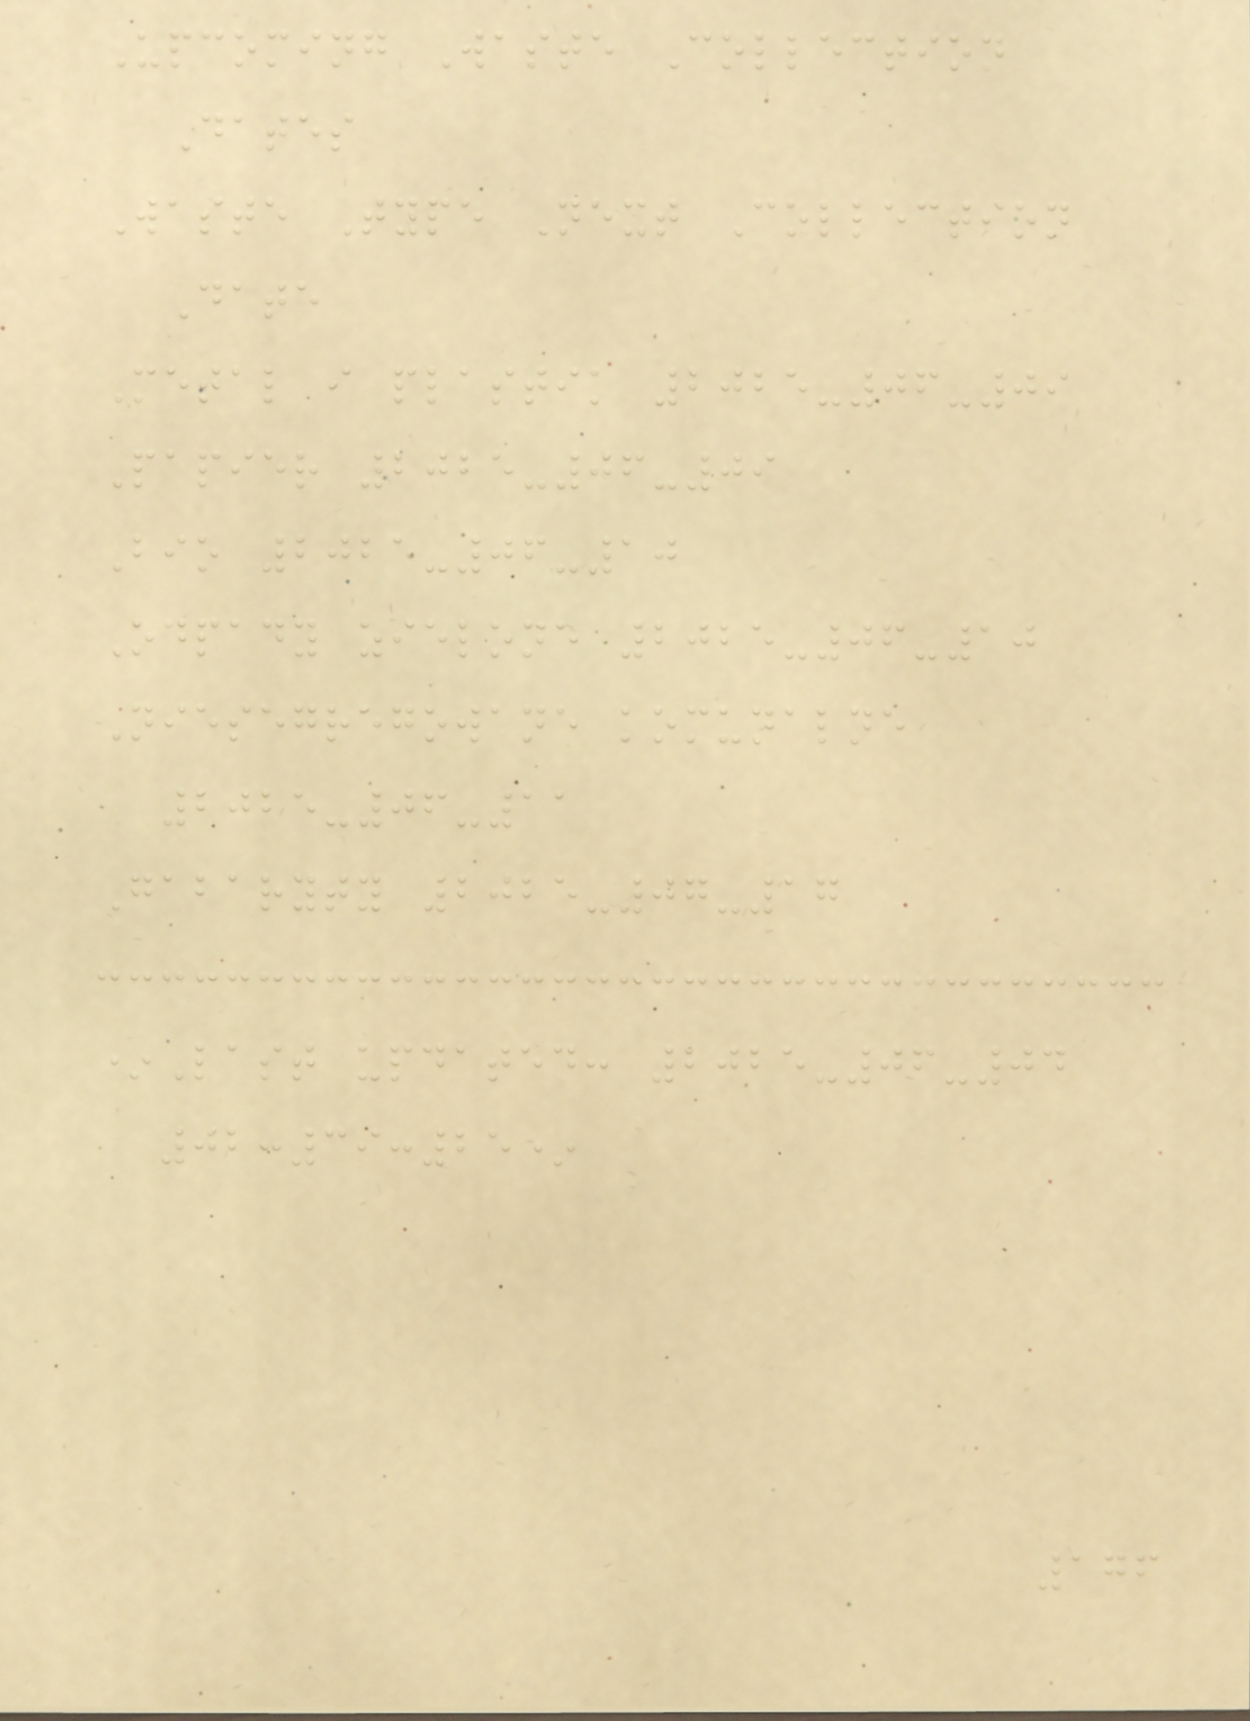Upcoming Waste Collection
Dates
Waste Type Next Collection
Date
Metal i plastik 2025-06-09
Papier 2025-06-09
Bio 2025-06-10
Odpady zielone 2025-06-10
Niesegregowane komunalne
2025-06-11
Gabaryty 2025-07-17
*Last updated: 2025-06-04
02:39:25*
176
